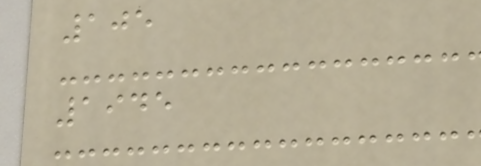105
1945
